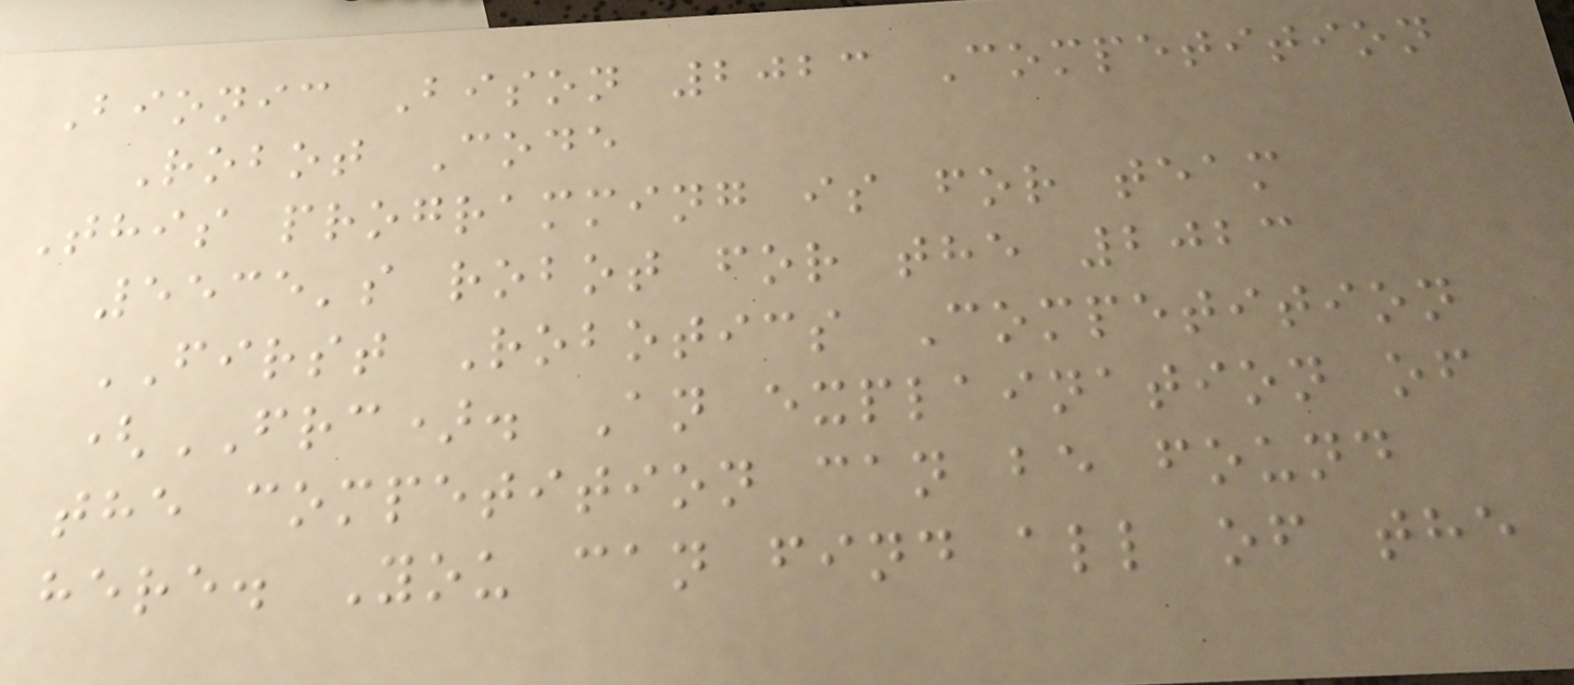Bionic Bison 2023 Competition
Robot Code
This programming is for team
5535's robot for the 2023
FIRST Robotics Competition
(FRC). An explaination of
the competition can be found
here. You can find all of the
